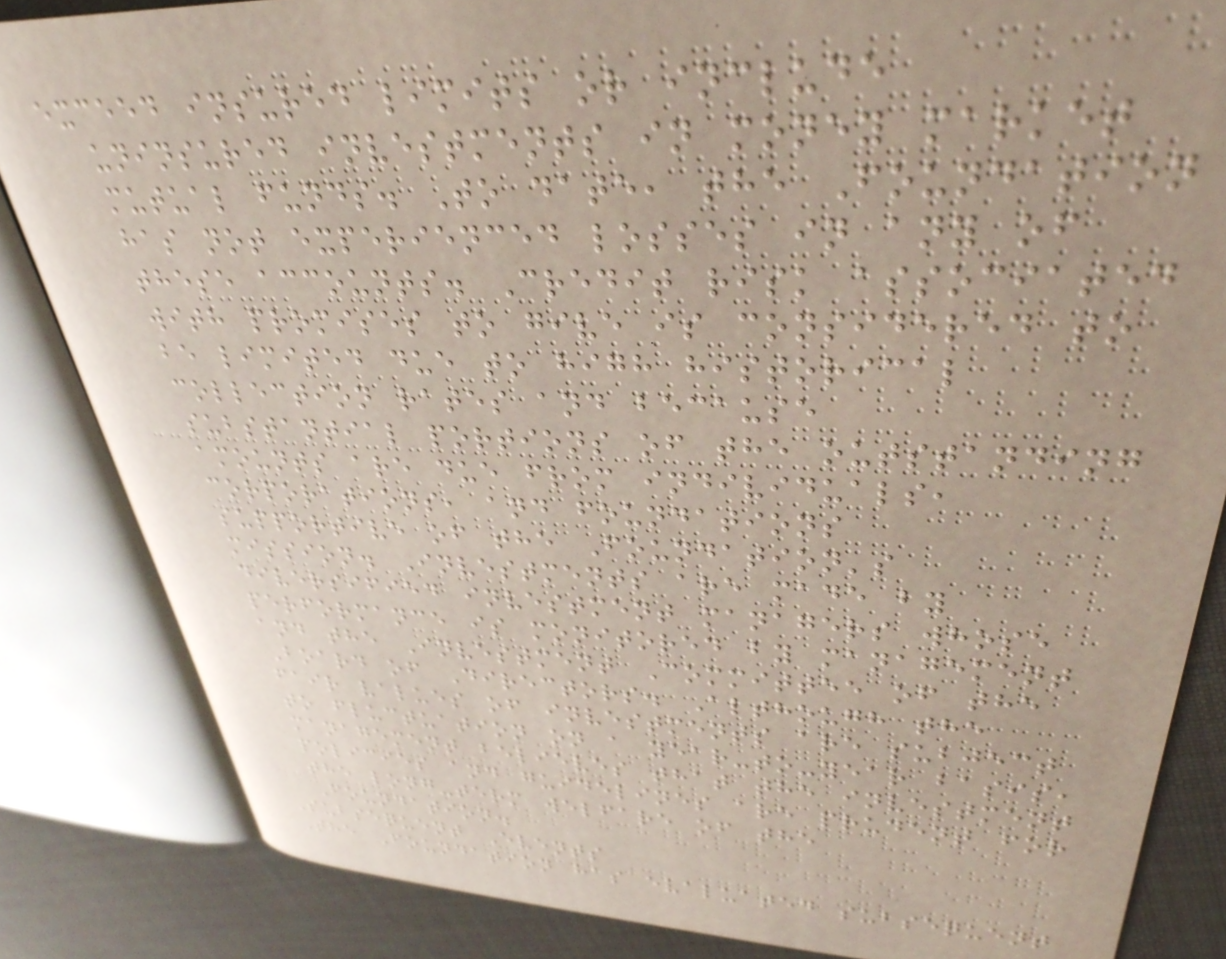exceed insured limits or include
uninsured investments in money market
mutual funds. To date, the Foundation
has not experienced losses in any of
these accounts. Credit risk associated
with promises to give is considered to
be limited due to high historical
collection rates and because
substantial portions of the outstanding
amounts are due from individuals,
corporations, and foundations
supportive of the Foundation's
mission. Investments are made by
diversified investment managers whose
performance is monitored by management
and the Investment Committee of the
Board of Directors. Although the
fair values of investments are subject
to fluctuation on a year-to-year basis,
management believes that the investment
policies and guidelines are prudent for
the long-term welfare of the
Foundation.
Subsequent Events
The Foundation has evaluated subsequent
